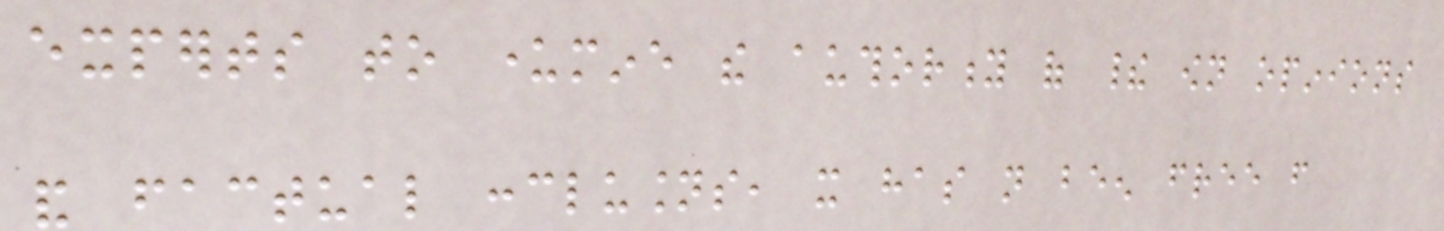experts to undermine the authority of their own opinions
and factual conclusions, it has not been free from
